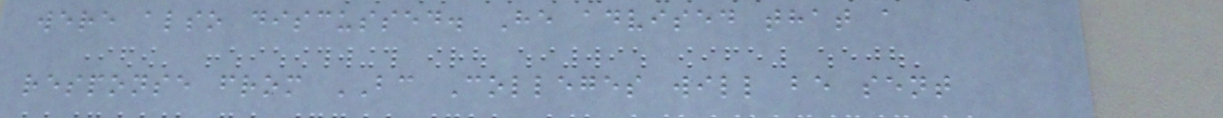were also discussed. He advised that a
response from BC Colleges will be sent
